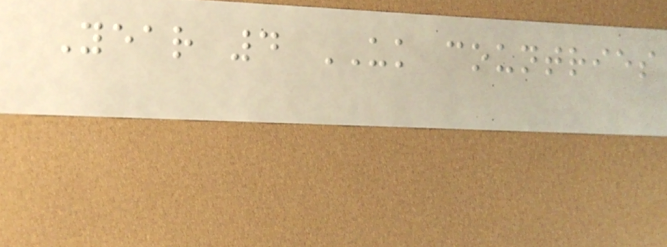Year 4 UK countries
